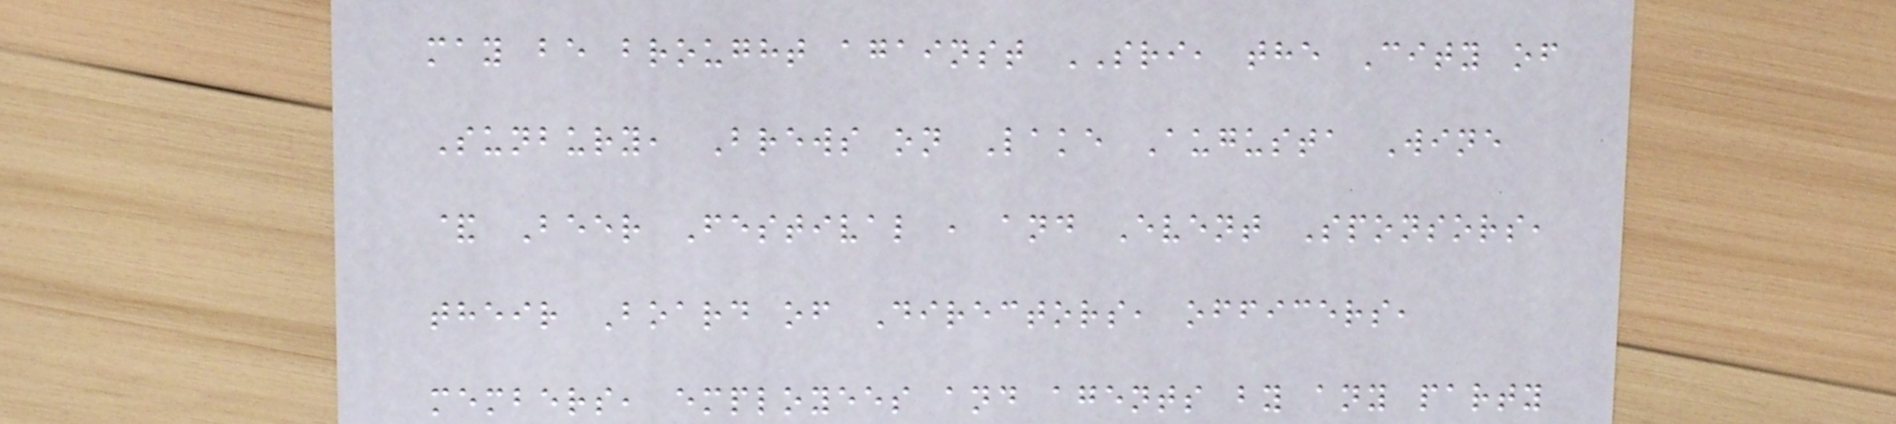may be brought against SRI, the City of
Sunbury, Brews on Lake Augusta Wine
& Beer Festival , and Event Sponsors,
their Board of Directors, officers,
members, employees and agents by any party
